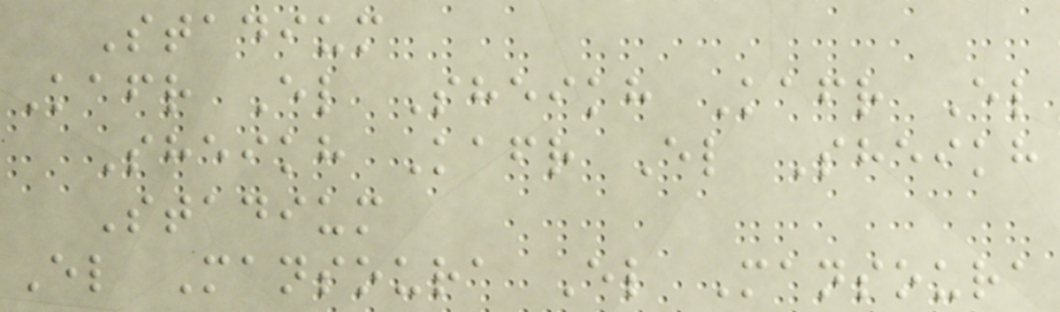Stadium
Kafr El Sheikh Kafr El
Sheikh Kafr El Sheikh
Stadium
El Mansoura El Mansoura
